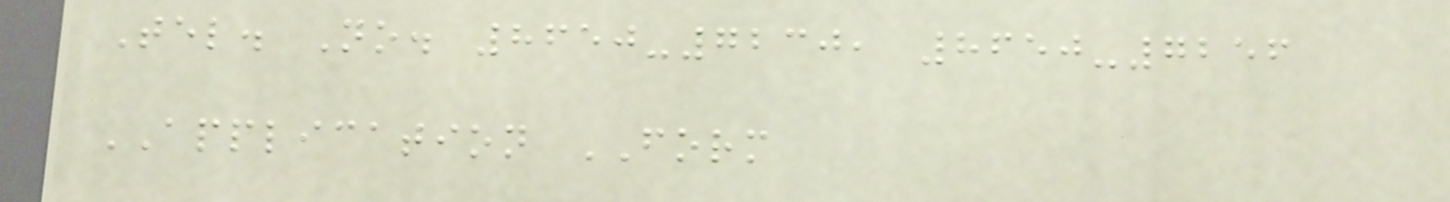Tel. No. 8650-7230, 8650-7256
APPLICATION FORM
